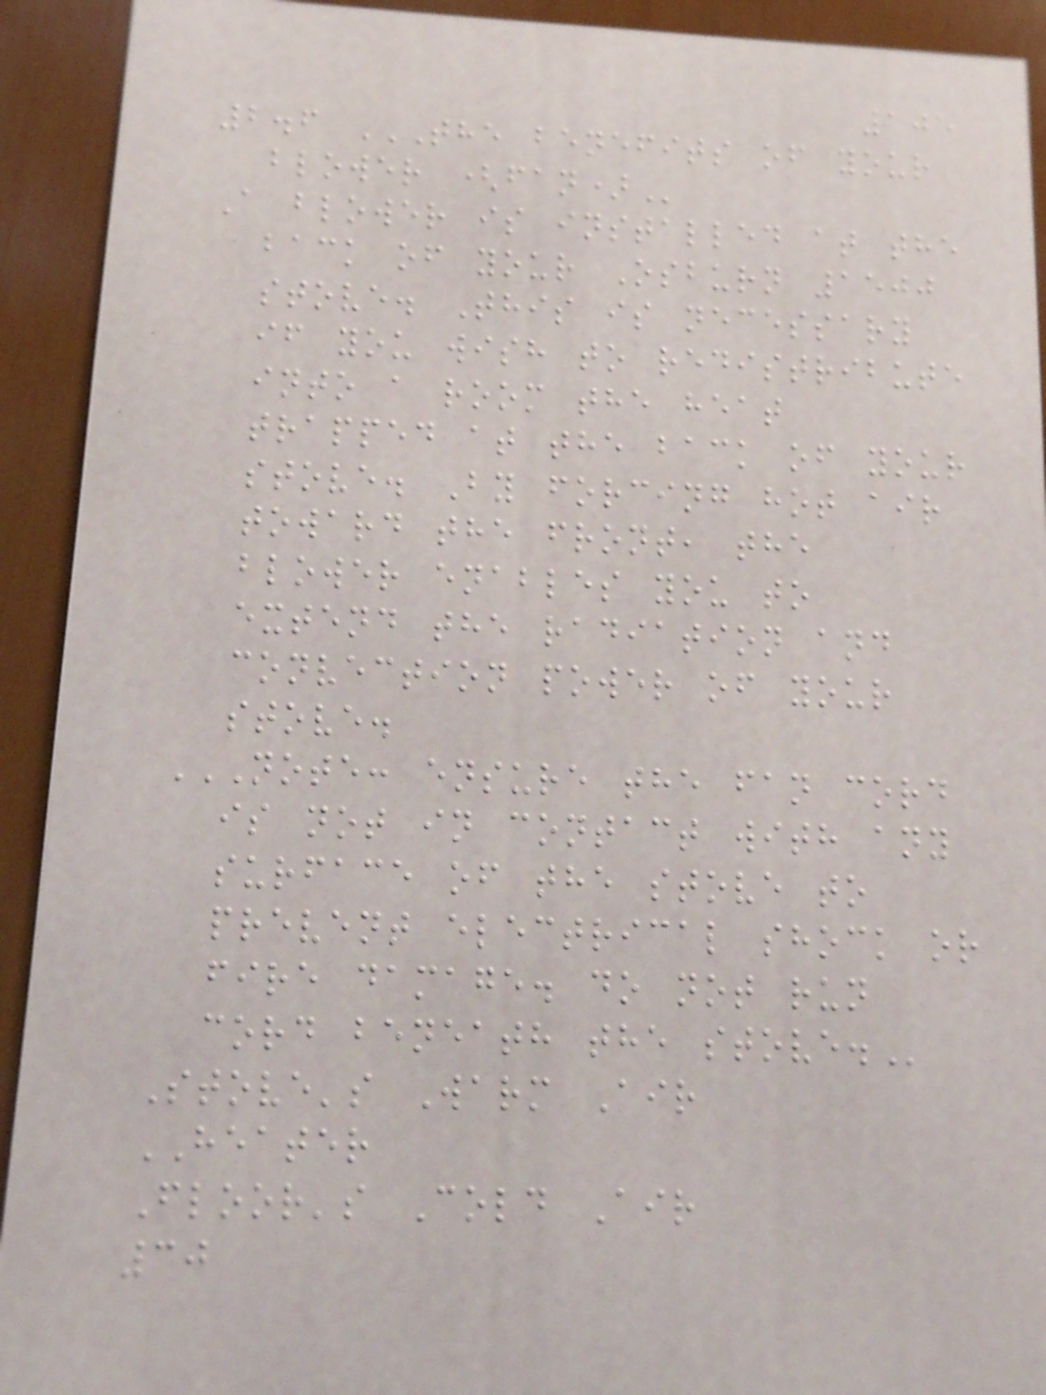105
2.6 THE BENEFITS OF YOUR
BLOWER (FAN)
A blower is installed at the
back of your Osburn 1500
stove. This is necessary
if you wish to redistribute
into a room the heat
trapped at the back of your
stove. By forcing hot air
toward the front, the
blower enables you to
extend the radiation and
convection power of your
stove.
NOTE: ENSURE THE FAN CORD
IS NOT IN CONTACT WITH ANY
SURFACE OF THE STOVE TO
PREVENT ELECTRICAL SHOCK OR
FIRE DAMAGE. DO NOT RUN
CORD BENEATH THE STOVE.
Stove's Warm Air
HEATER
Floor's Cold Air
30
